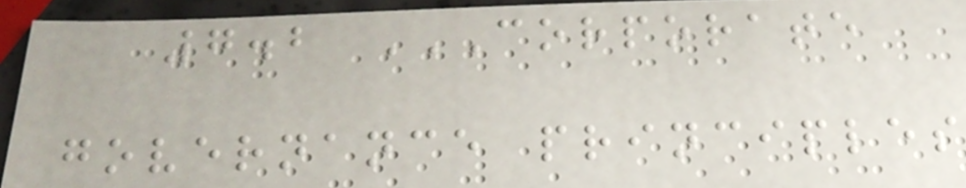7.2 CORPORATE
GOVERNANCE PRINCIPLES
